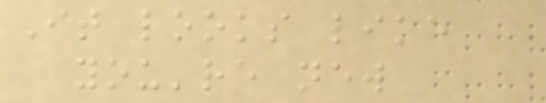It looks like
you're new
